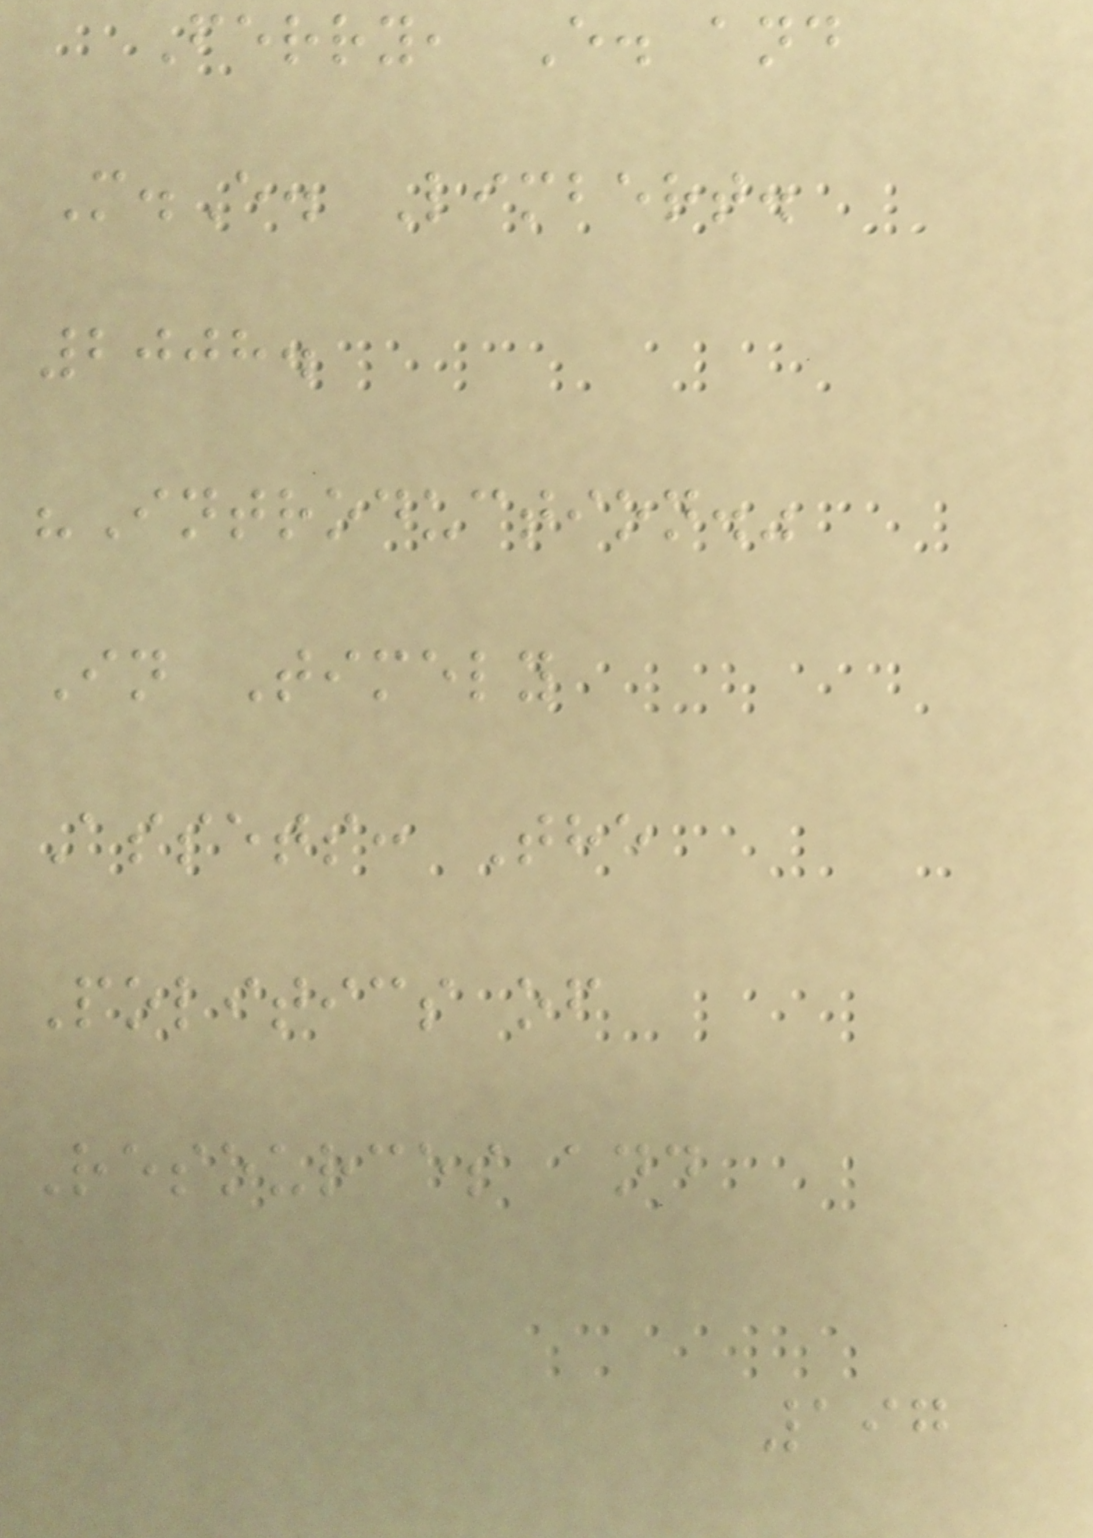Ferry, E. and
M.E. Limbert.
2008.
"Introduction."
In Timely
Assets: The
Politics of
Resources and
197
